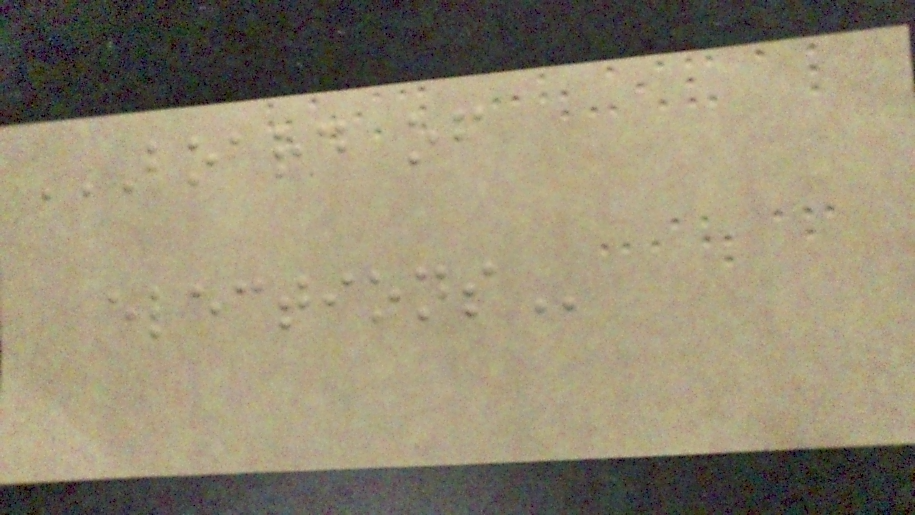BOARD OF
ELECTIONS
